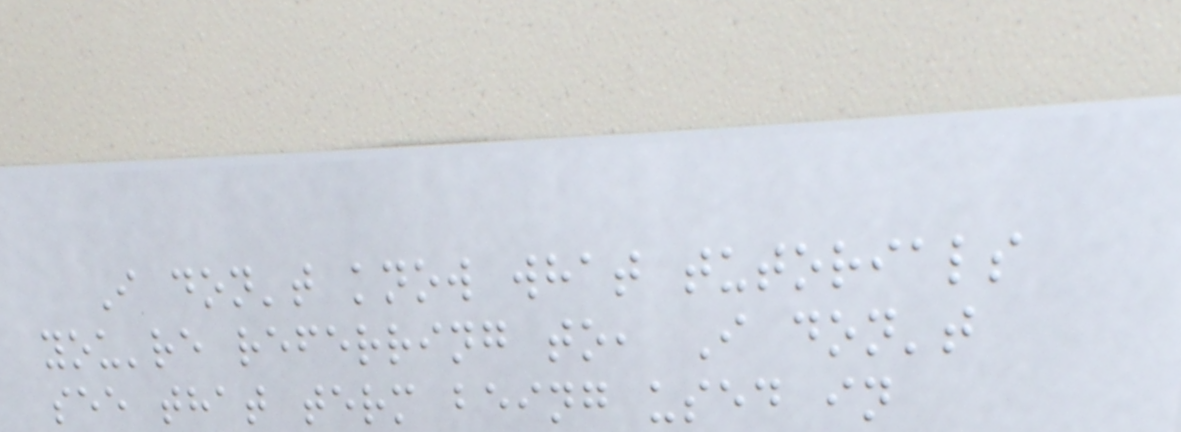I don't know what tutorials
you're referring to, I don't
see that term being used in
